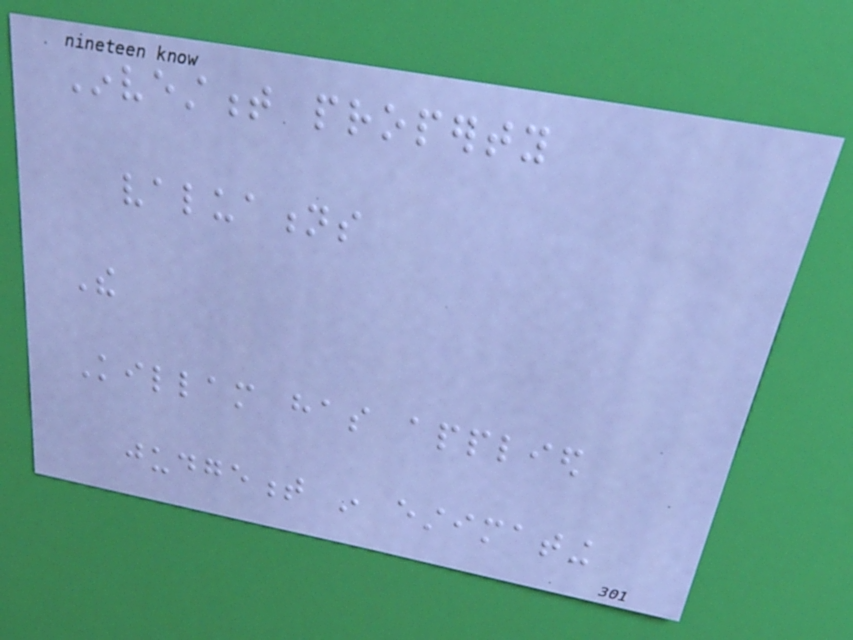Investment property
valuations
The
Killam has applied
judgement in estimating
